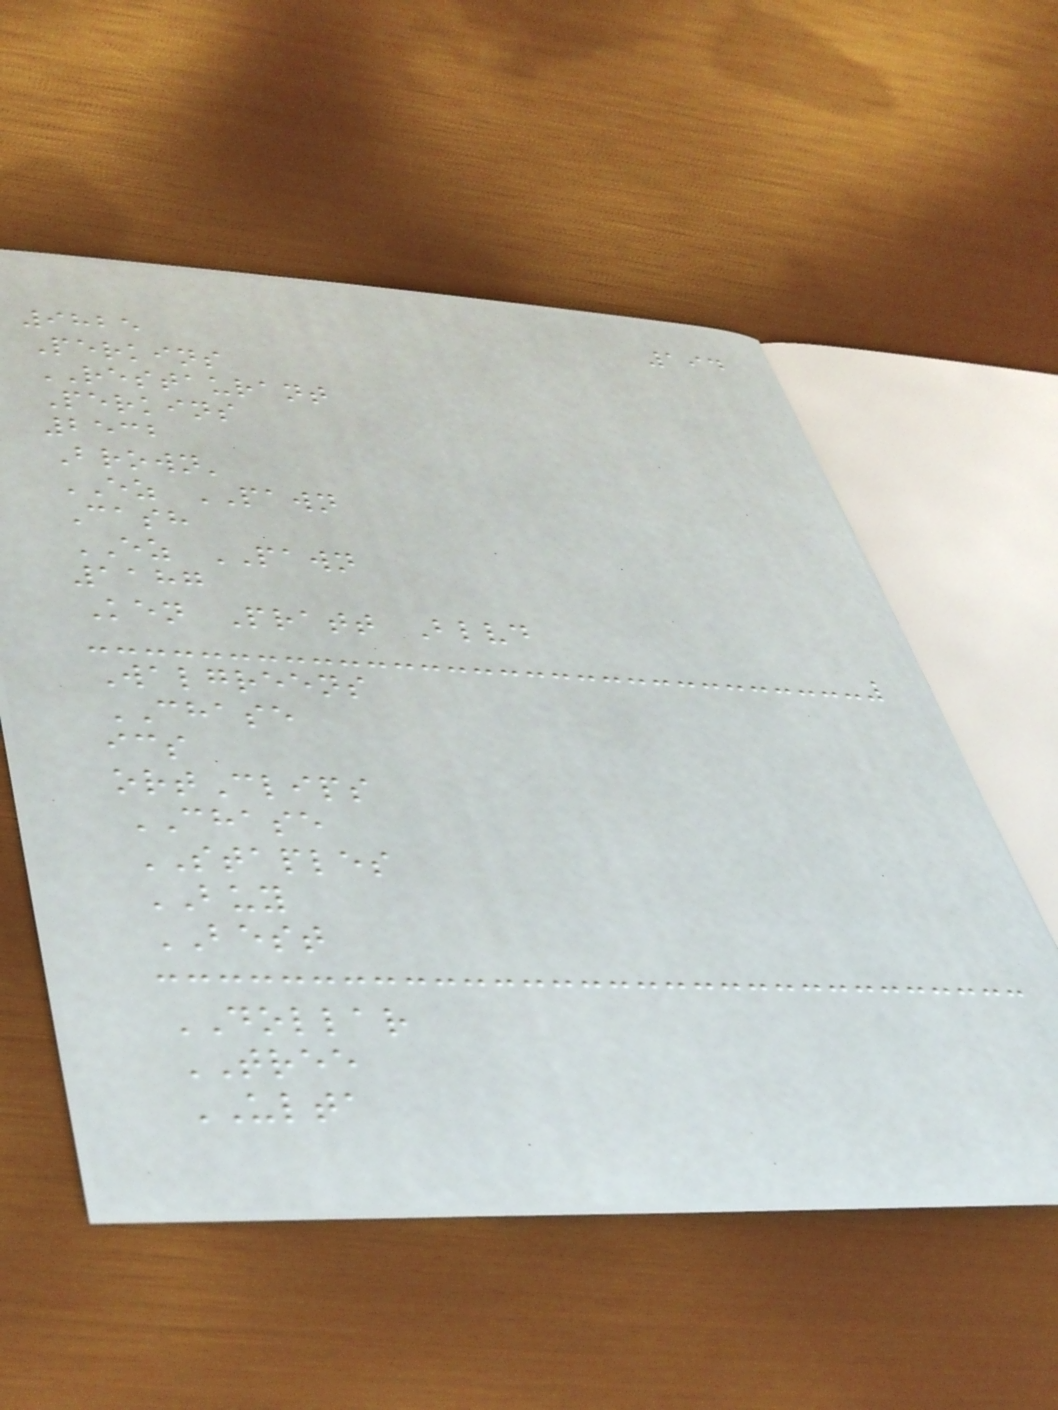194
9825
Perkins
RESTAURANT
Perkins
2532
Brown'
EZ PAWN
Cash
EZ PAWN
1187
Ken Pratt Blvd
Walgreens
CHASE
ics
ortClips
CHASE
STAPLES
BUY
BEST
DOLLAR
TREE
ULTA
